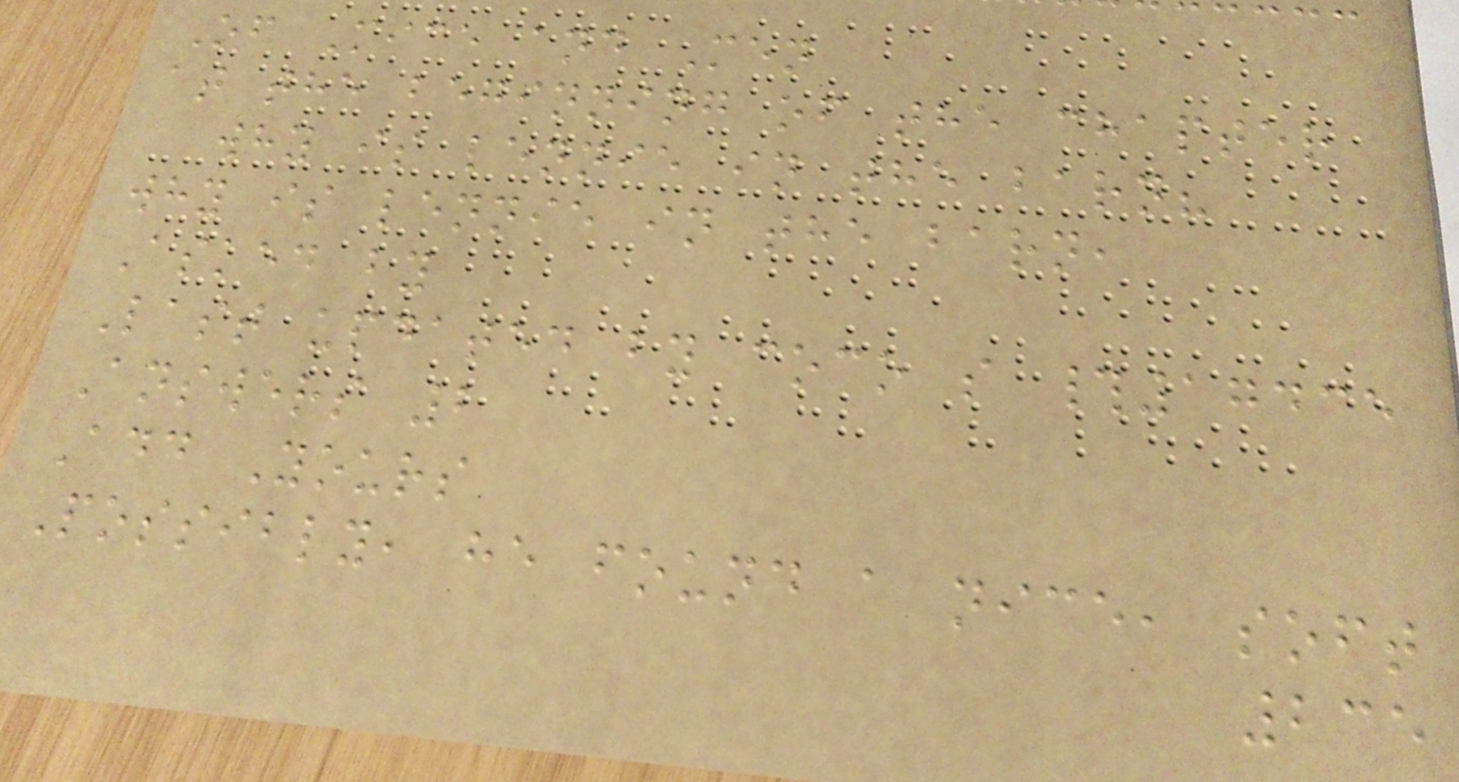Of Mice and Men
at the beginning of the chapter
why is lennie in the barn?
why is lennie in the barn,
Asked by
Last updated by coco s #17435
Answers 2
Add Yours
Possibly, he found a nice, soft
235
